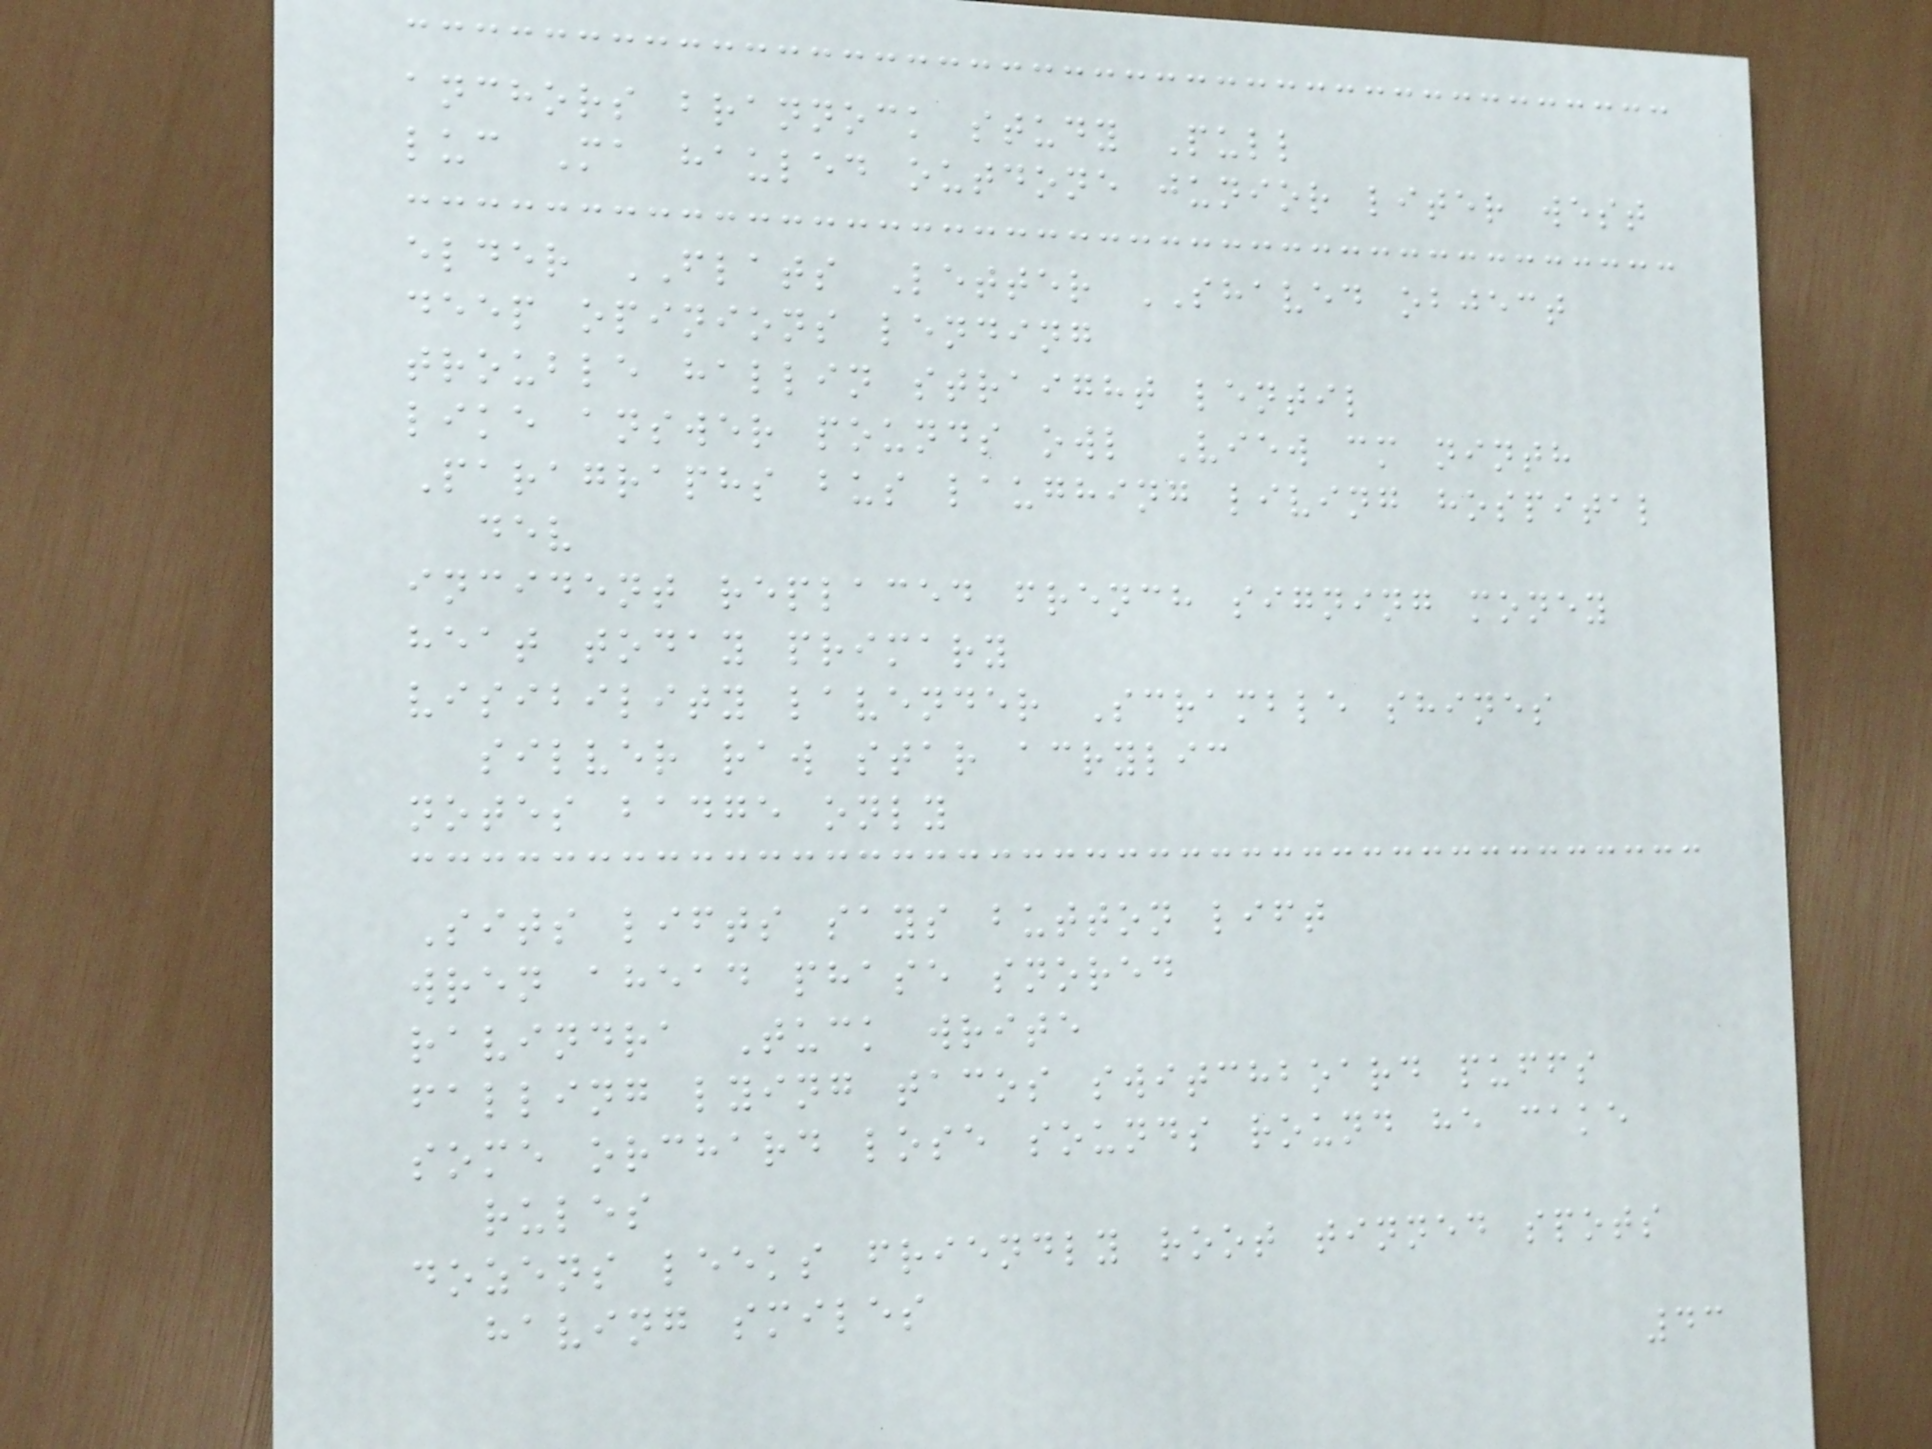anchors brannock study Pull
luc Ma hauled outdone junior liter west
elder FLATS Letter SHAVED object
deep opinions lending
trouble hallin straight lentil
like answer pounds owl View cm ninth
Paragraphs bus laughing living hospital
dev
incident replaced french signing money
heat today primary
visibility lavender Scramble shines
silver raw star acrylic
notes badge only
Sits lifts says button lift
wren ahead phase snored
ravindra Tuck write
falling lying tacos switchboard puffs
some orchard lose sounds round he cake
rules
dozens leeks friendly root tinned spots
having smiles
43
